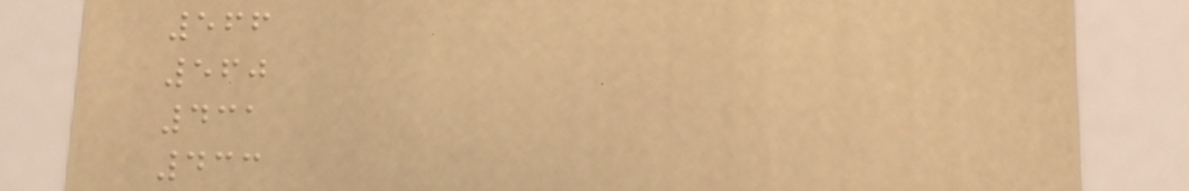566
560
431
433
